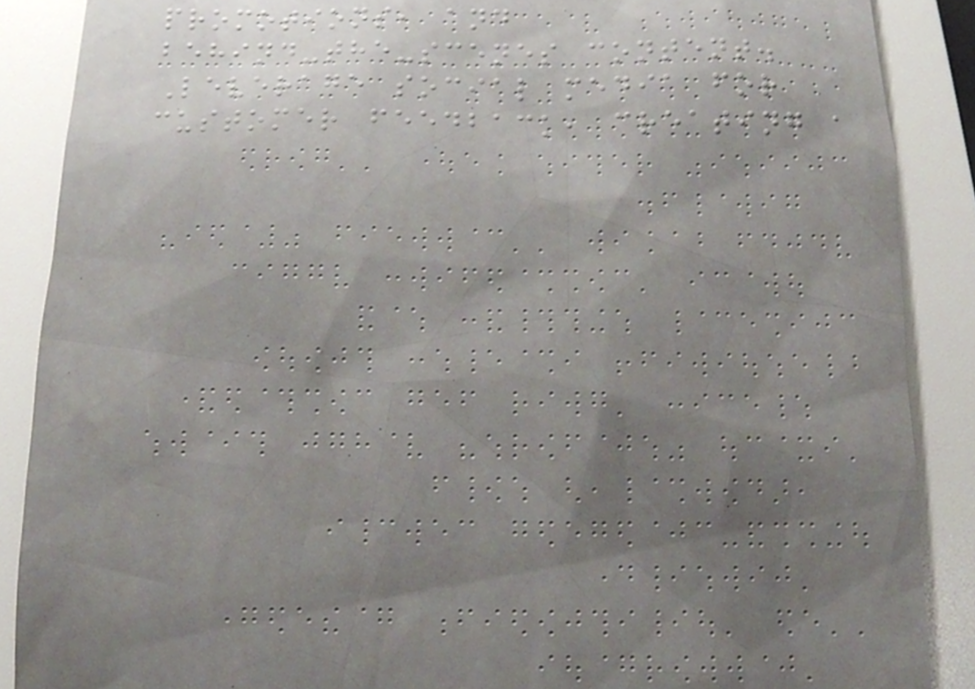promotions, and
behind-the-scenes content.
Leverage social media for
customer feedback, creating a
